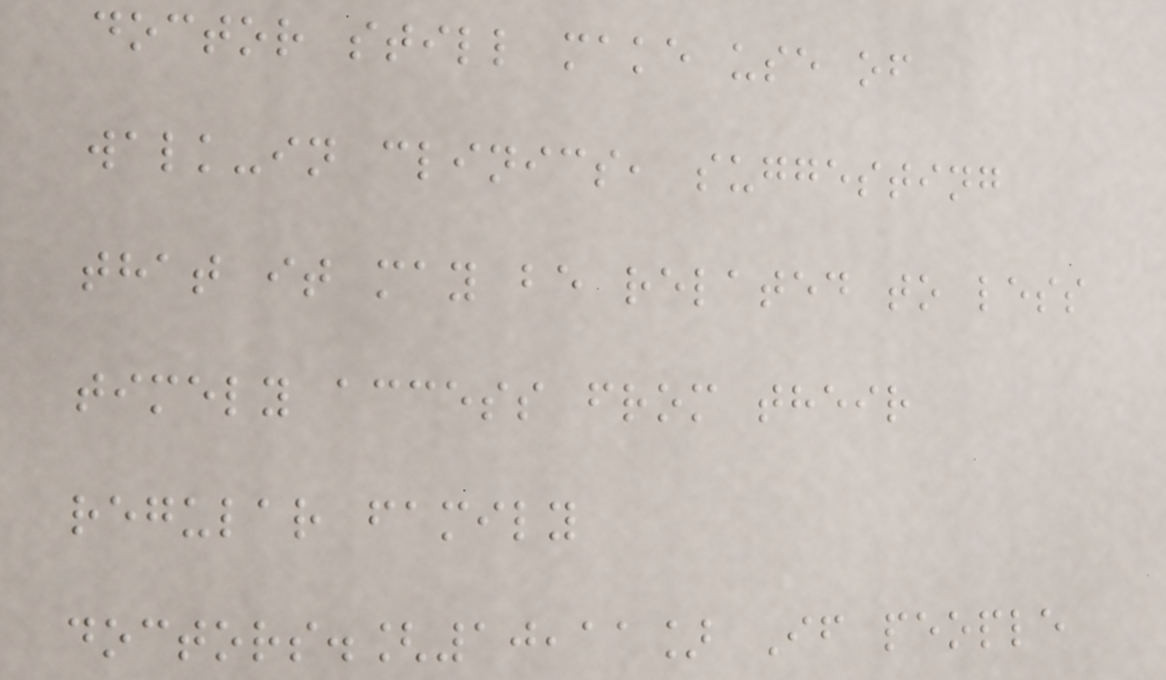doctor still make use of
walk-in clinics, suggesting
that it may be related to less
timely access from their
regular family
doctors.[10,11] If people
